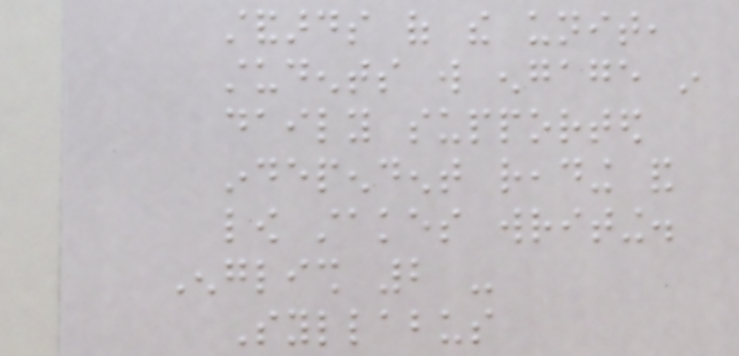standards of the unit,
students will engage in
daily supported
independent reading and
low stakes writing.
English 2 -
Syllabus
